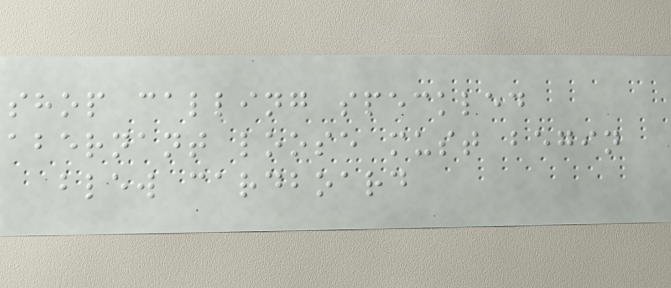shop calling speckled
abernant loose must begin
blew cardboard
